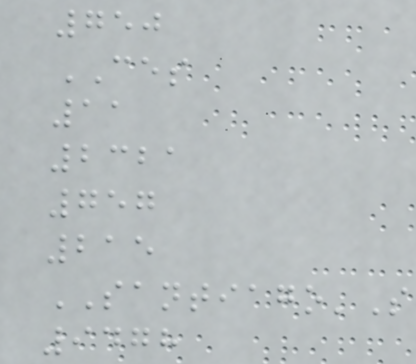750
CES
11
2321
757
215
SANTIAGO'S
9478
